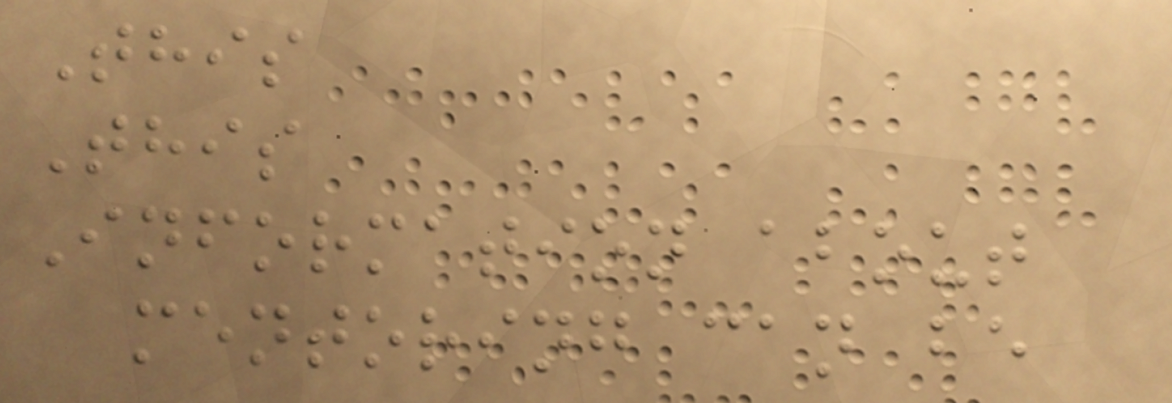This
This
Information about
mentoring can be
